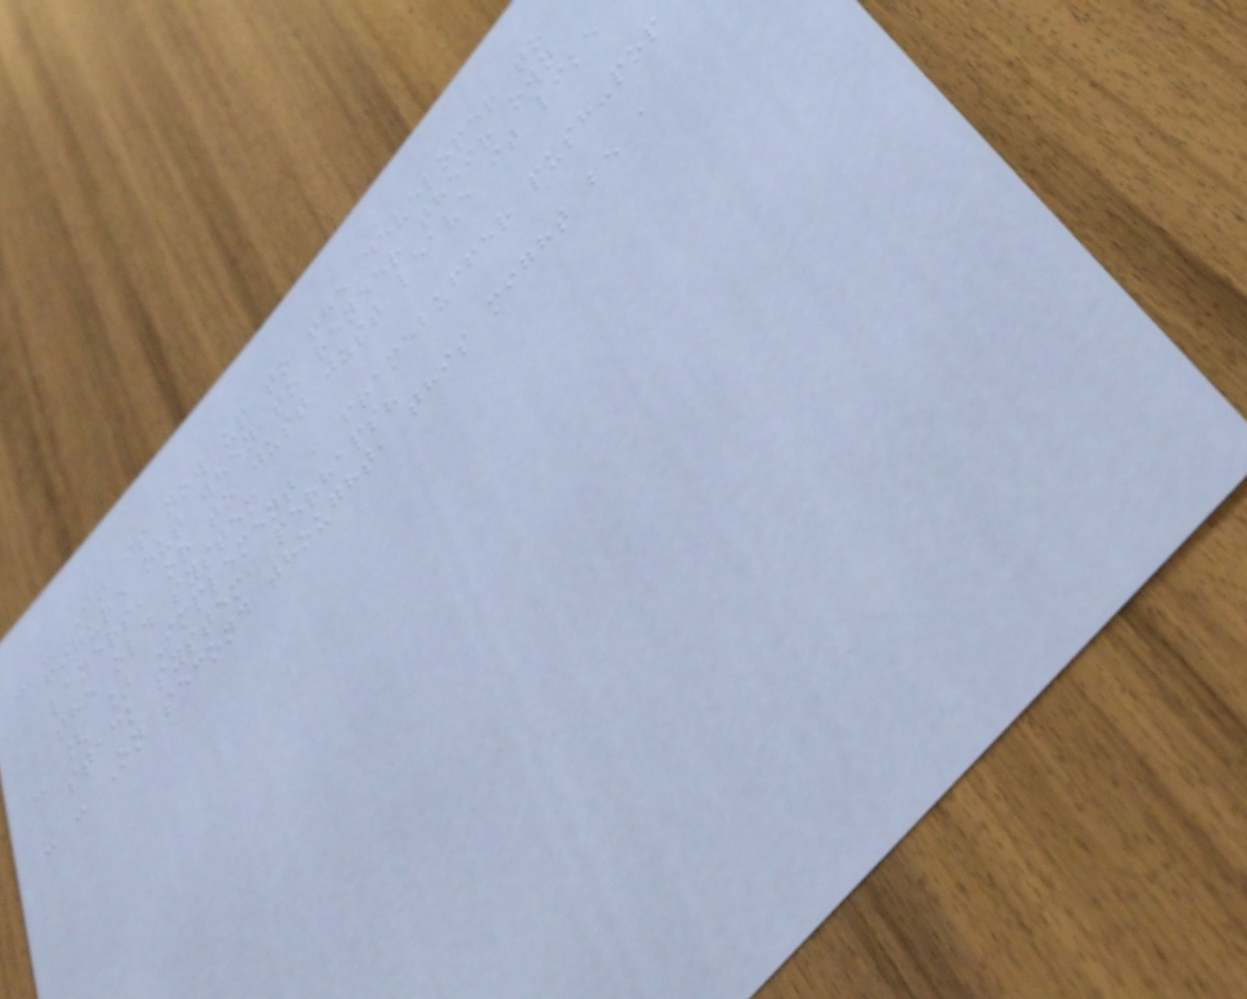- - It is now up to the developer to
figure out when to render their own
layers, or to just just leave it like
the old system
- [ ] Implement a framebuffer push-pop
stack system, perhaps?
- - On second thought, this might be a
